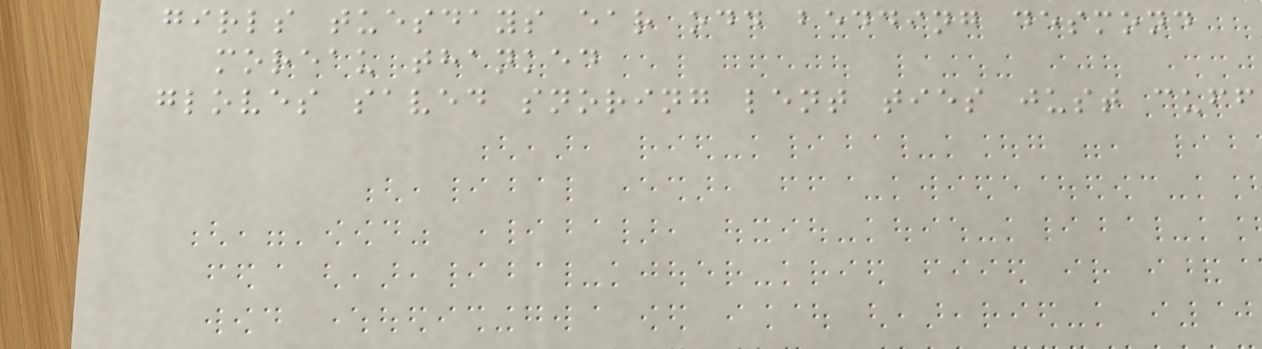girls tuesdays ear odd bedding desmond
moreau thanked
gloves saved snoring lent ties just cuff
